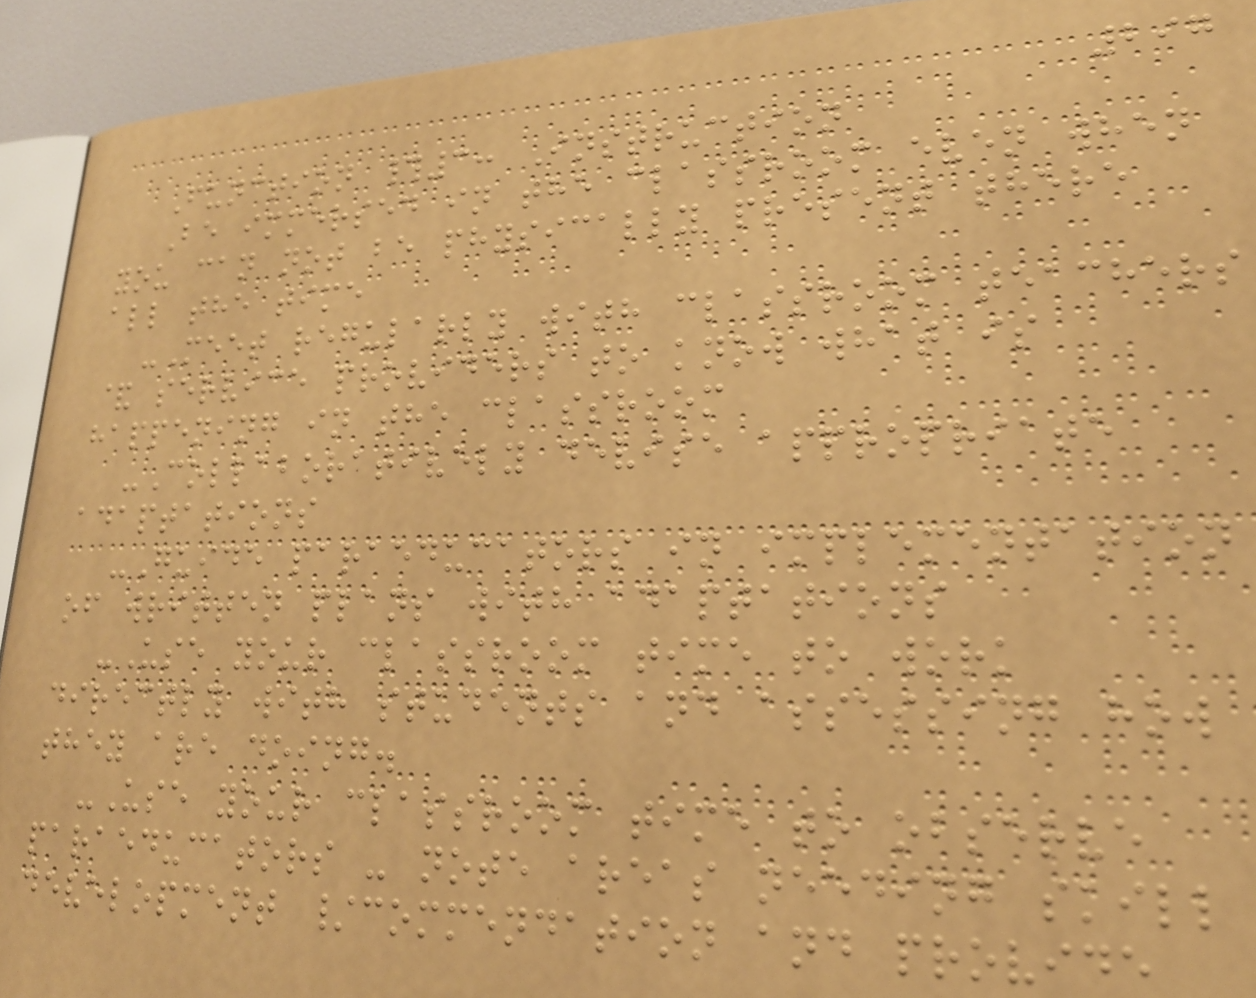297
Function #3: Instruction
Be immersed in the classroom even when
you can not be physically present there
all the time
-Meet regularly with classroom teachers
& service providers to know what is
happening in the classroom
-Collaboratively devise appropriate
adaptations
-Guide paraeducators in implementation
of written plans with adaptations
-Use your classroom time to work
directly with students and assessing how
they are doing.
-Use your classroom time to observe
paraeducators - note areas needing skill
development /commendation and provide
